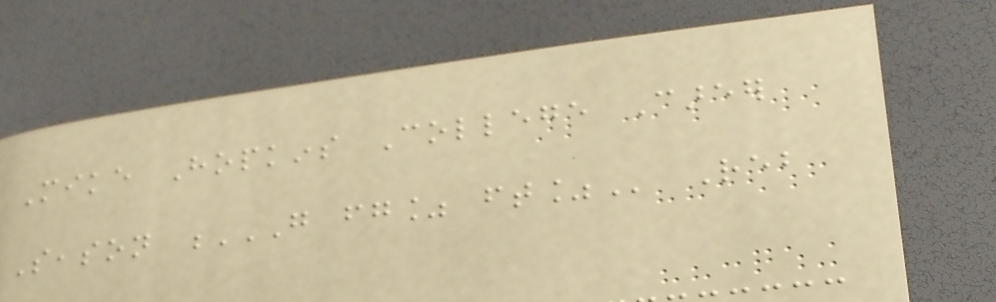Mike Hopkins College Career
Season G FG% FT% Reb
